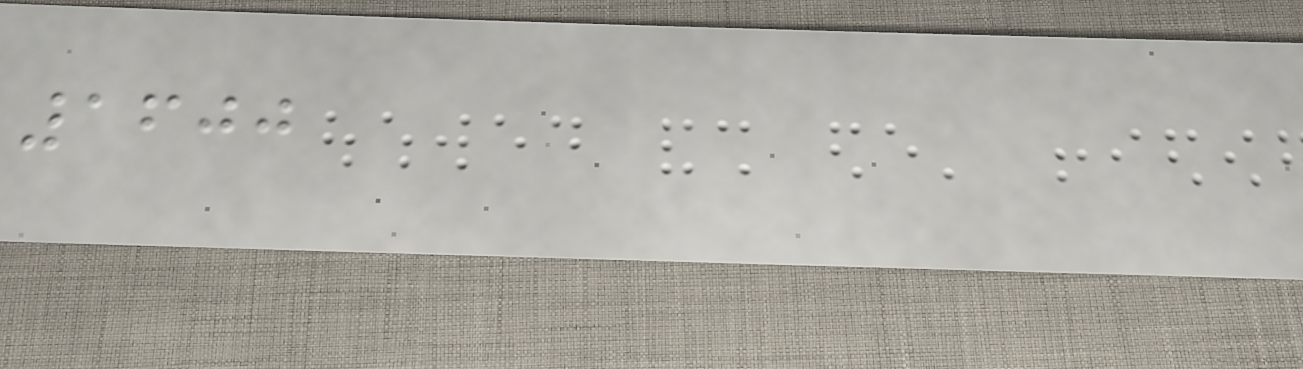1600
